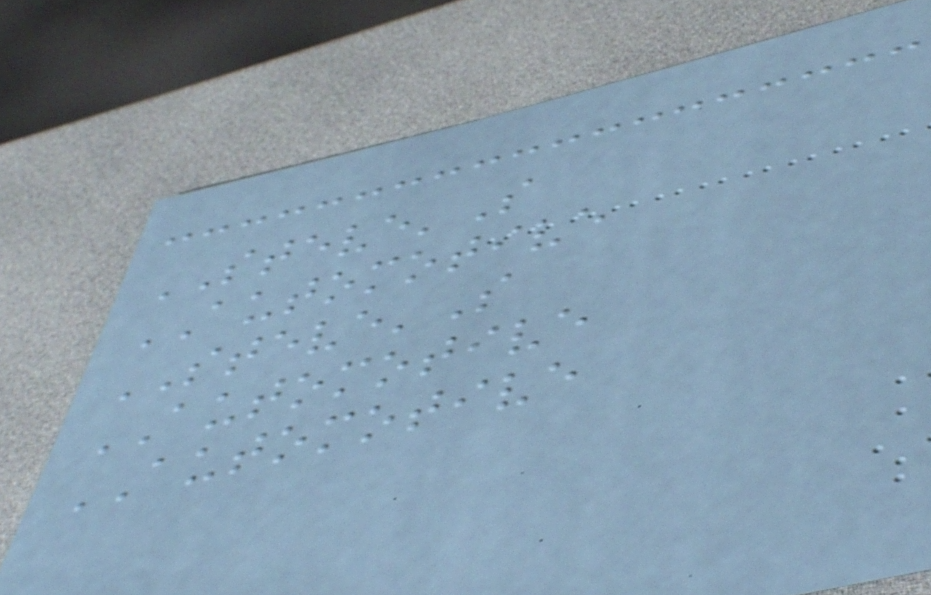STEVE'S
AUTOMOTIVE
STEVE'S
AUTOMOTIVE
AUTOMOTIVE
